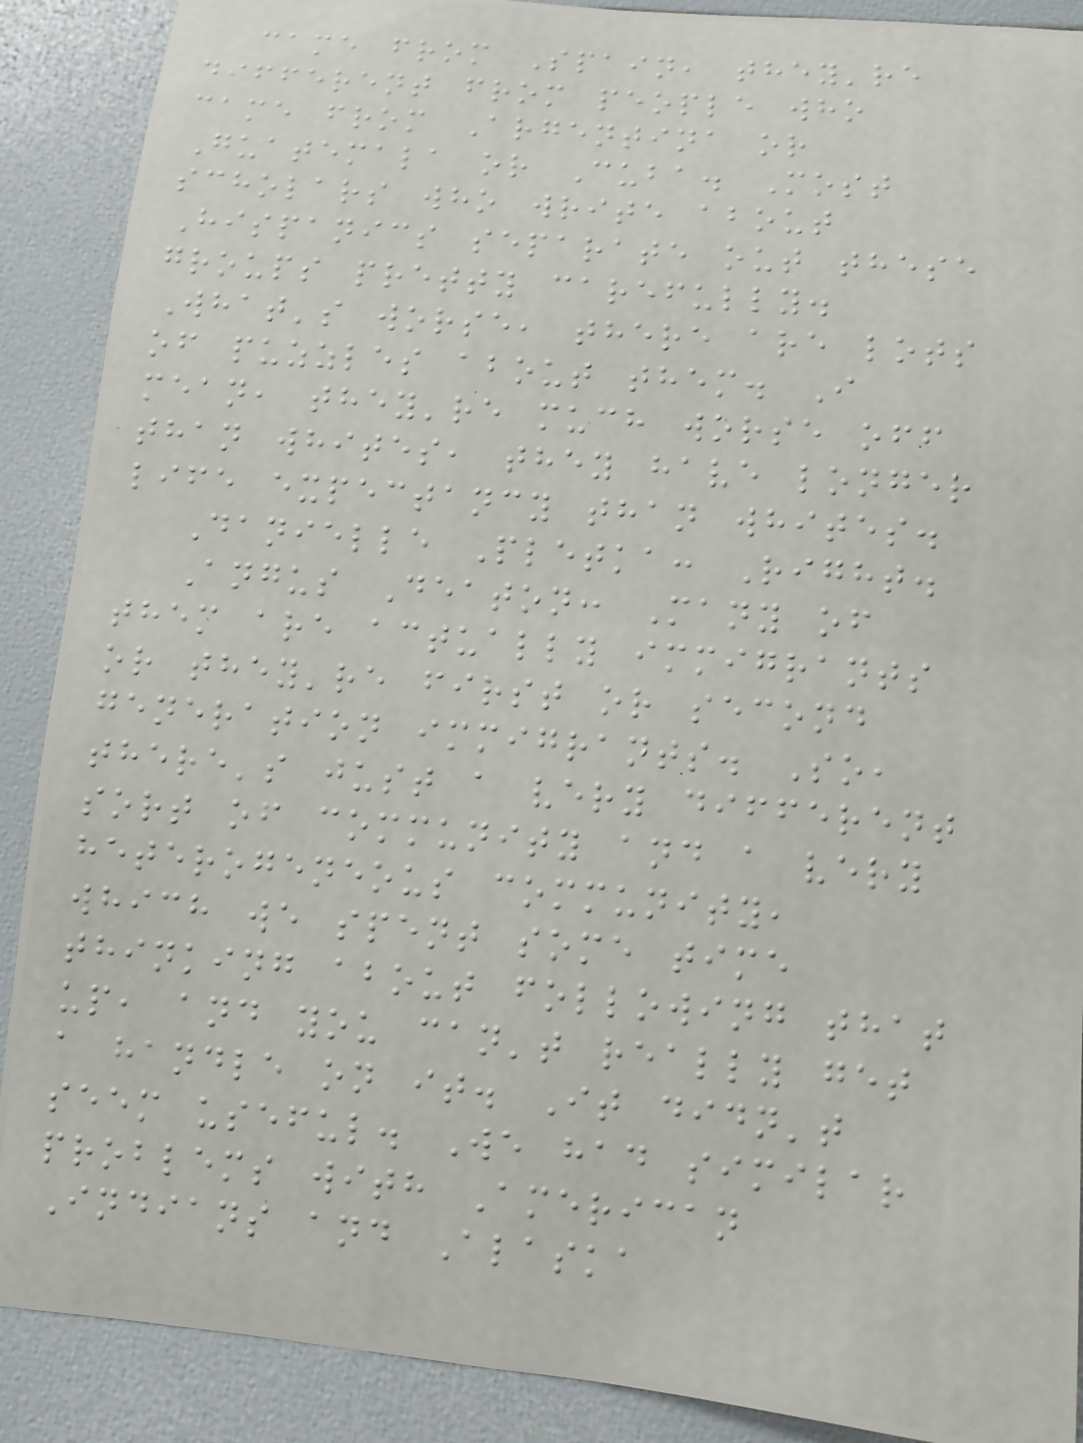came from Spain, they're
different from people who
came from Argentina or
Guatemala or Cuba. Most
scholars who write about
Hispanics separate out these
groups pretty carefully.
What's worse, there are lots
of puzzles about them. I
mean, they're much worse off
than whites, they have longer
life expectancy than whites.
Danielle Pletka: Right.
Angus Deaton: Many of
them are actually immigrants
or they're first or second
generation immigrants. So,
there's just a very different
sort of community and a very
heterogeneous community,
which we spent some time
thinking about following that
up, and you can't really get
a handle on it. It didn't
seem useful. We had similar
problems with American
Indians and Alaska
